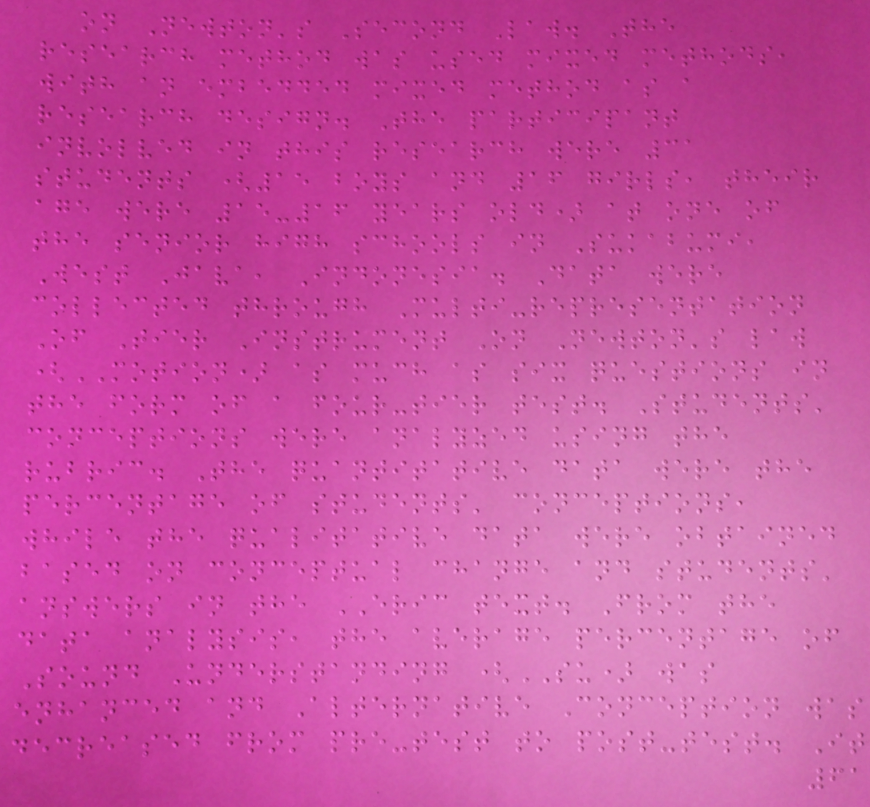on Newton's Second Law. The
research method was used mixed methods,
with an embedded mixed method as a
research design. The participant
involved in this research were 31
students (15 boys and 16 girls, their
age were 15-16 years old) at one of
the senior high schools in Sukabumi,
West Java, Indonesia. Data were
collected through Multi-representation
Of Tier Instrument On Newton's law
(MOTION) as much as six questions in
the form of a four-tier test. Students'
conceptions were analyzed using the
rubric. The quantitative data were the
percentage of students' conceptions,
while the qualitative data were obtained
based on conceptual change and students'
answers in the ERIC text. From the
data analysis, the average percentage of
Sound Understanding (SU) was
enhanced and Alternative Conception was
decreased from pre-test to post-test. It
61
